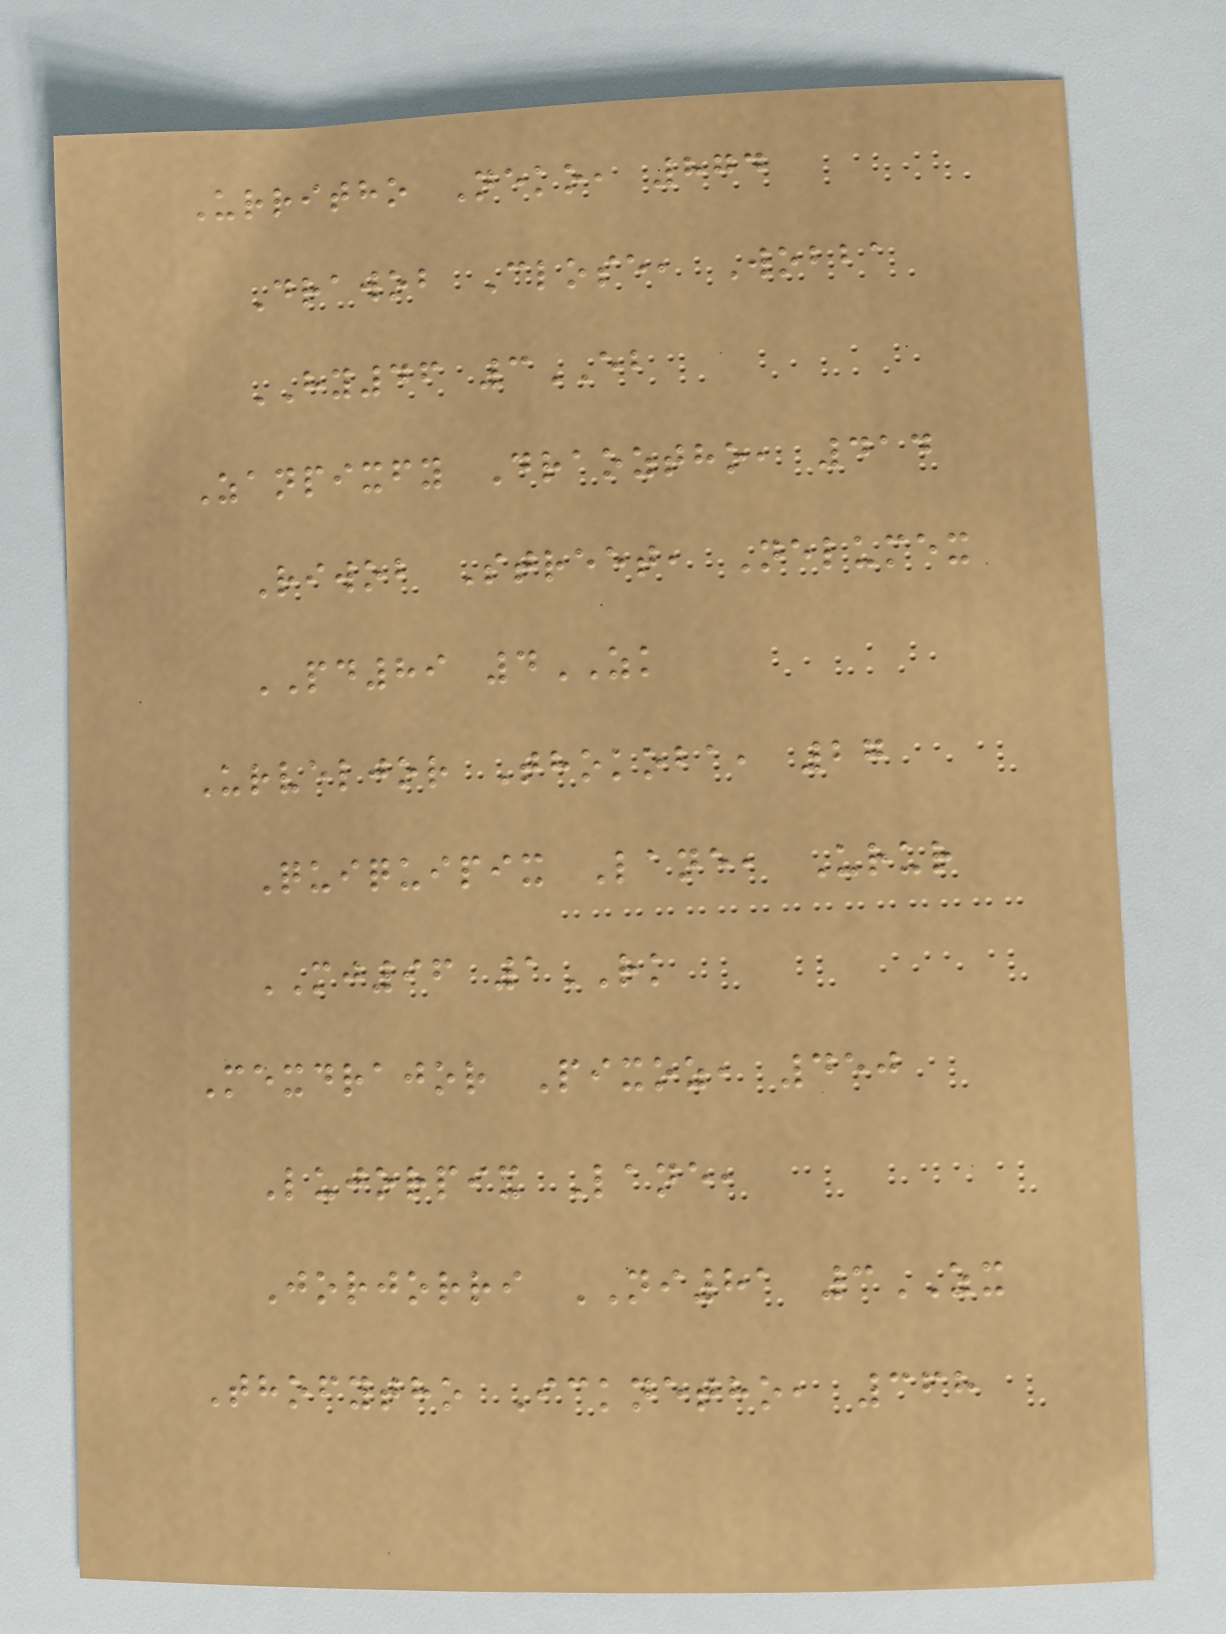Urritho Neko, 874
Drawob Close, Wobba
HY46 3EB
Zanpixfy Draoztho, 414
Riwob Street, Nelumex
PD89 4ZK
Urveljor Thokoba, 27
Quiquipix Lane, Urur
MJ96 1RK
Mexdrajor Pixoz, 450
Lujorpix Lane,
Jorjorri NI81 3ZX
Thofytho Icknetho, 368
